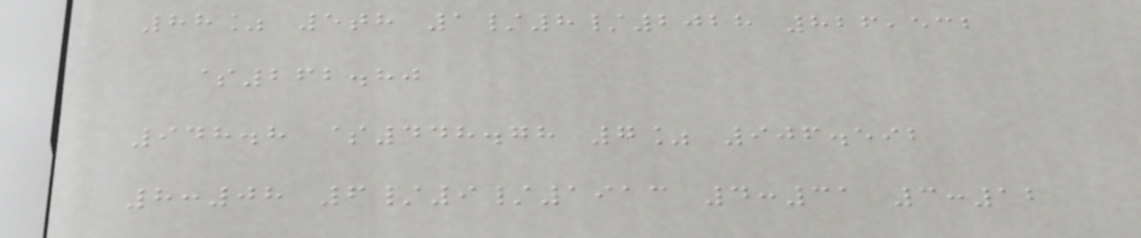88% 5th 1/8/2028 826,532
$262.80
948.8 $448.78 7% 906.592
8:08 6/9/1913 4:31 3:12
